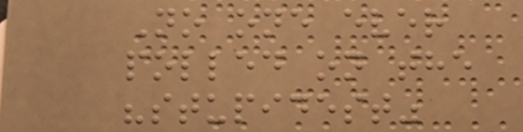No one ever
polled on the
"stupidest"
